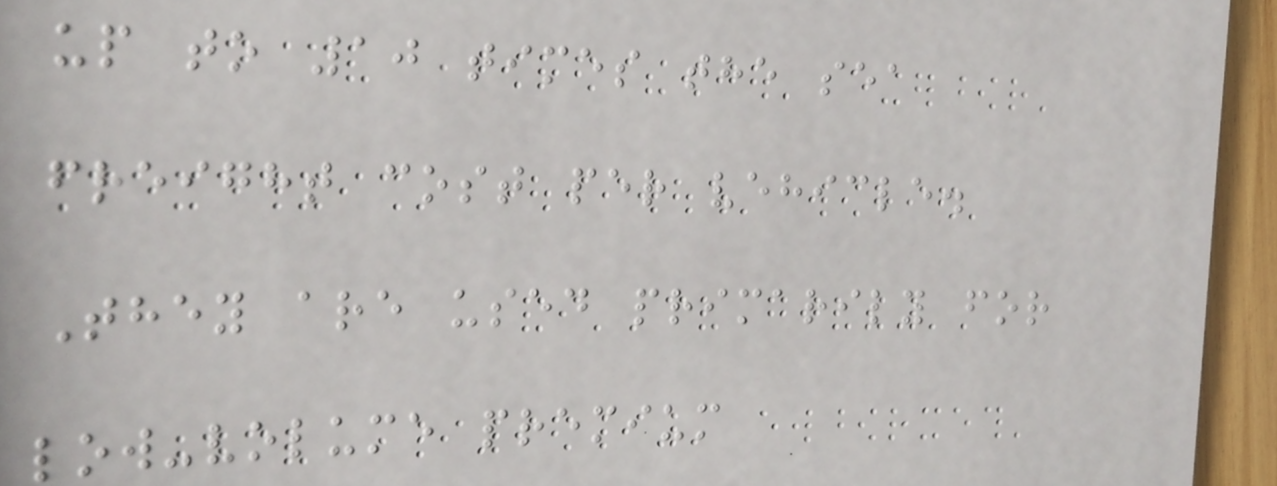up to 10 times the sea
freight cost per vehicle.
They are used primarily for
low-volume premium
